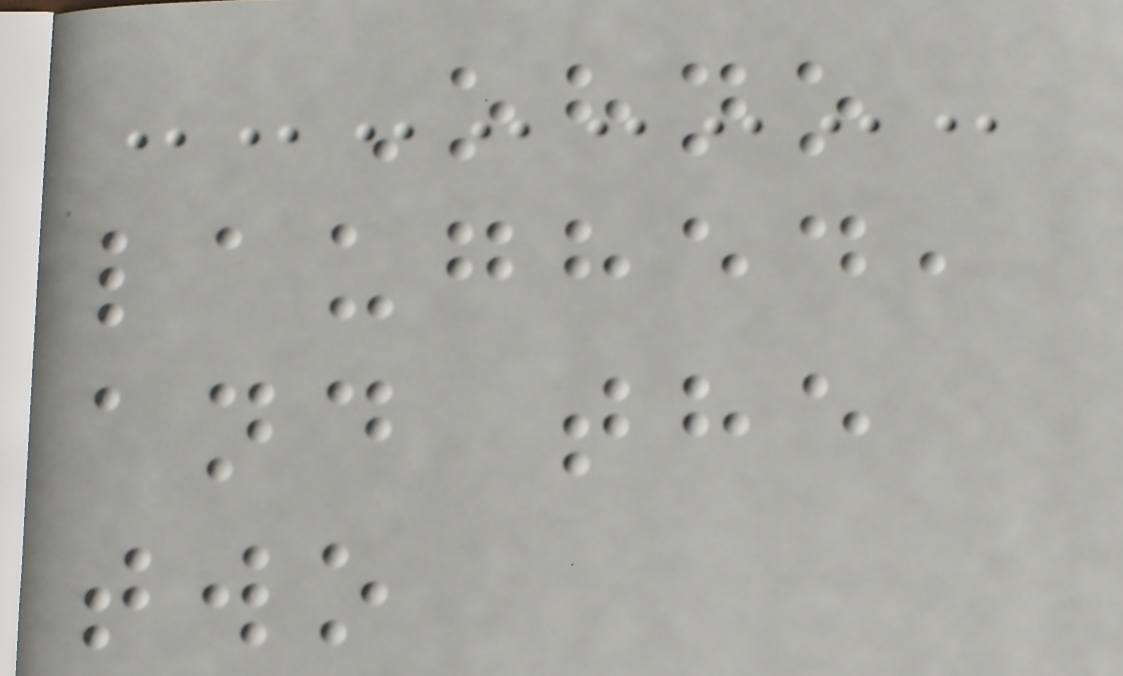Ohno
laughed,
and the
two
